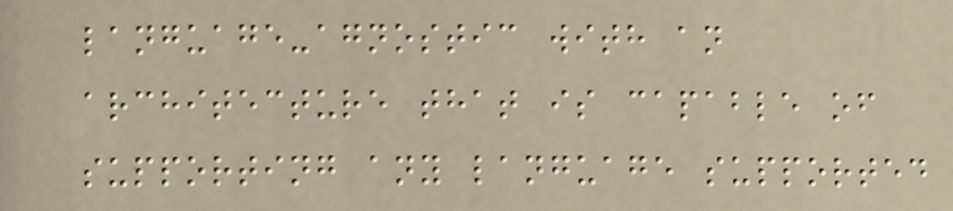language-agnostic with an
architecture that is capable of
supporting any language supported
